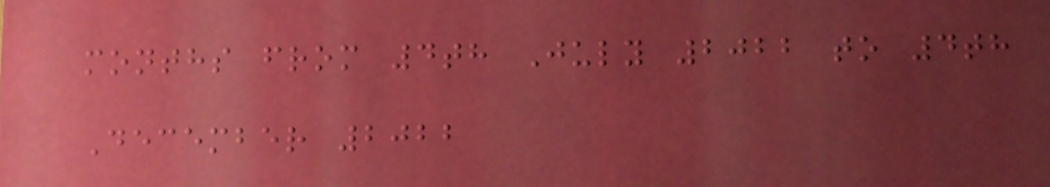months from 4th July 2022 to 4th
December 2022
